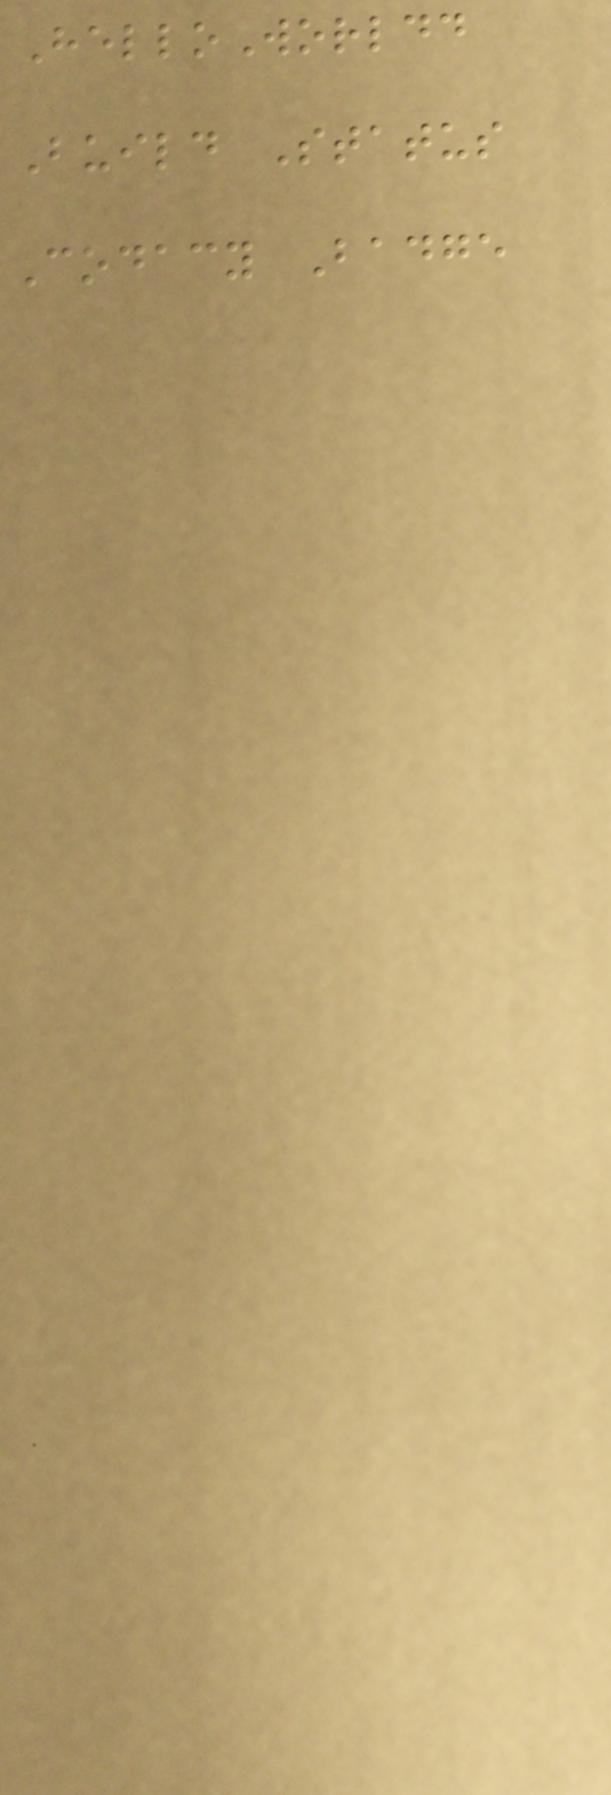HelloWorldd
Build Status
Codacy Badge
